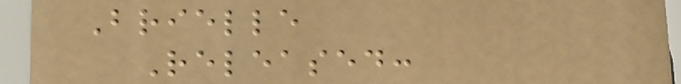Brielle
Released:
